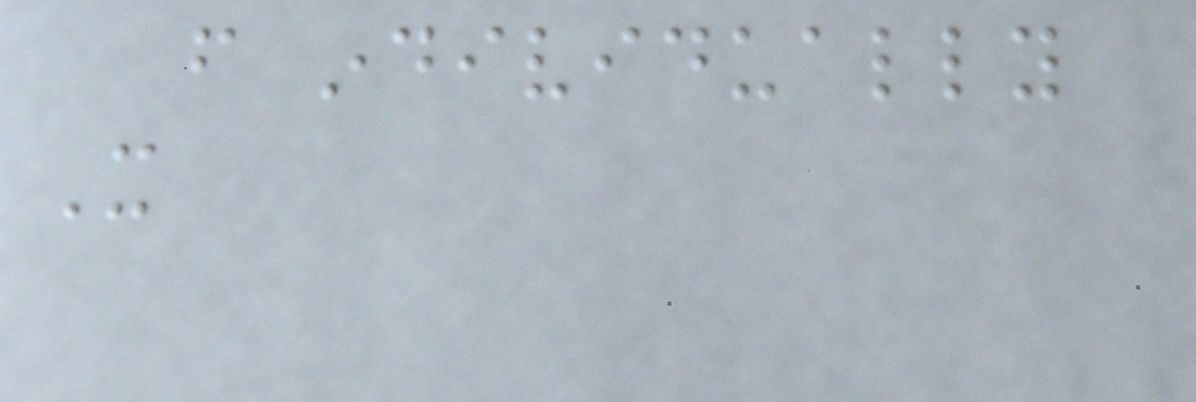from individually
It
